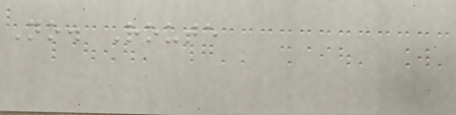No. Route
